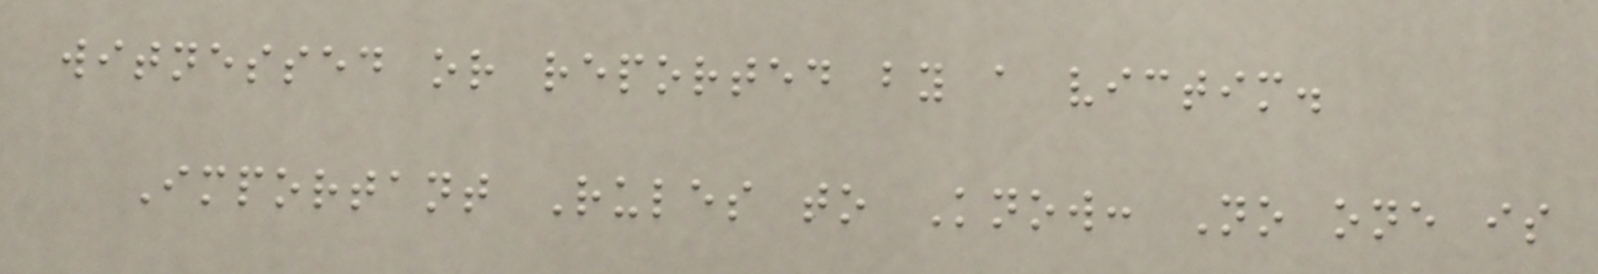witnessed or reported by a victim.
Important Rules to Know: No one is
